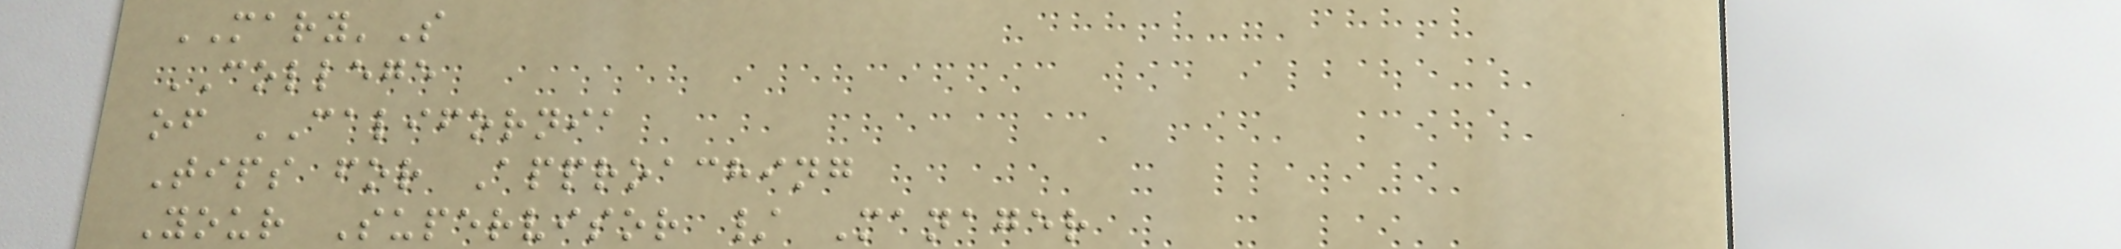MARY'S
COLLEGE
of CALIFORNIA
Tips for Approaching
Your Supervisor / Manager
